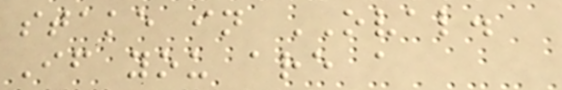stake in OVAL.
If you are a
